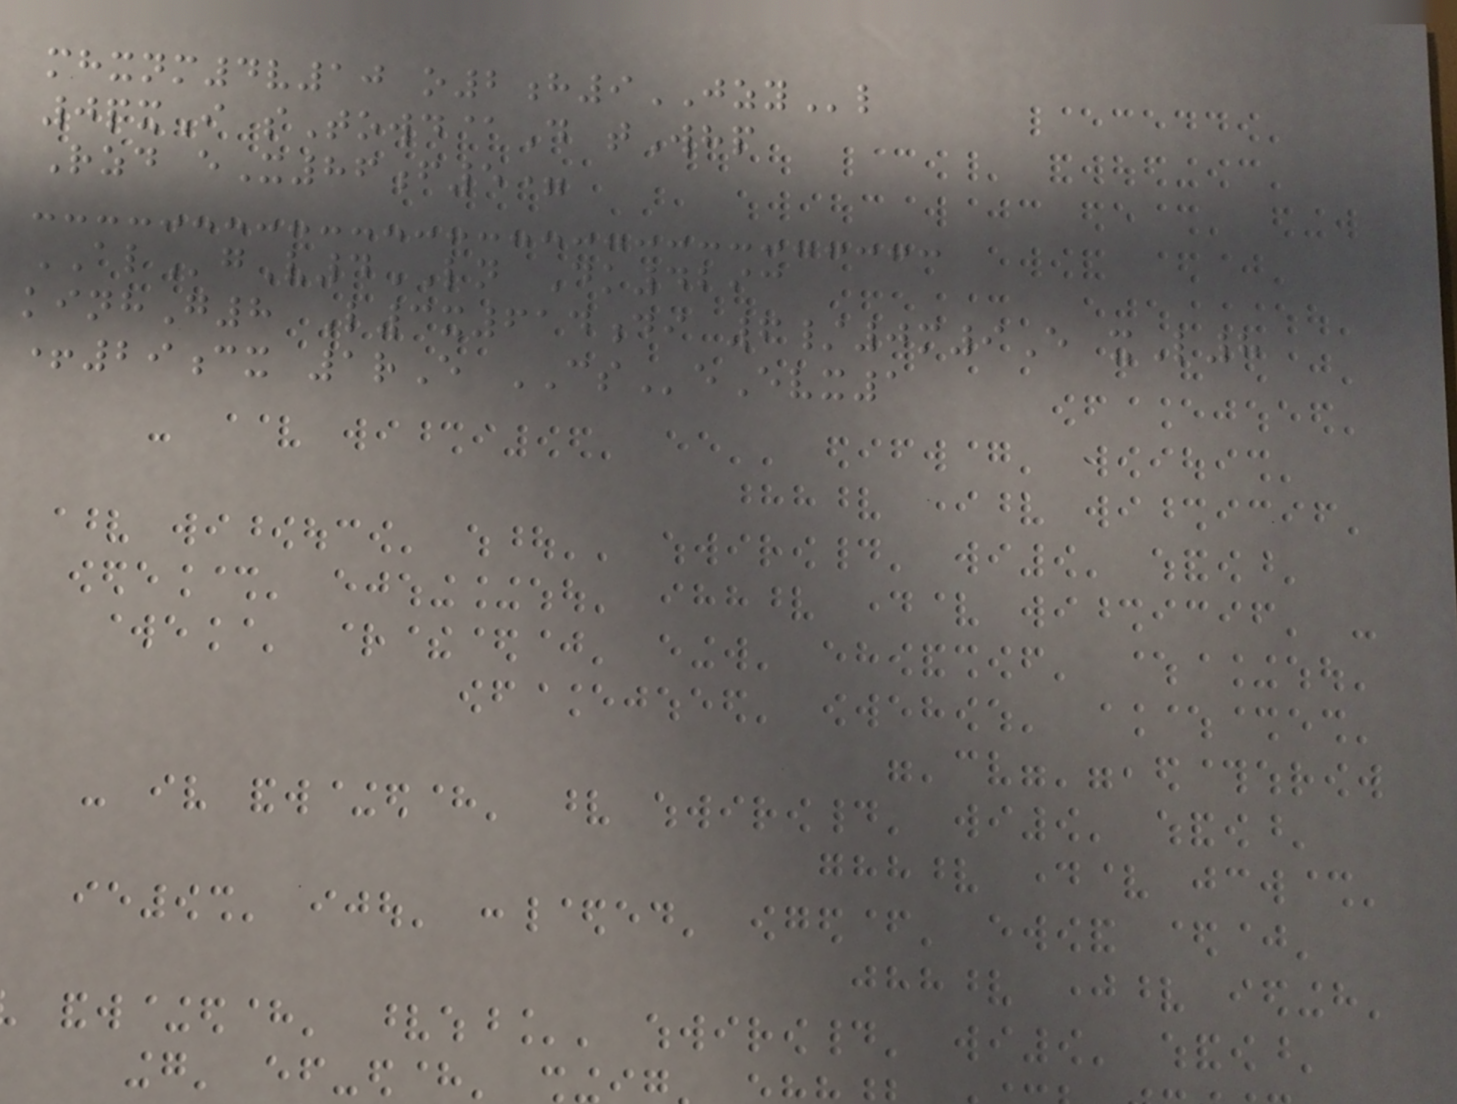mhxnm4v10 o2h9JZYl
0pxI sTowd@D tWhp
Rzd eX86f5=
ALgV4LN Dk4293
kinhG8 L3x614di 6/0m9E xL8
+29cx 1rE CSeEvx1
